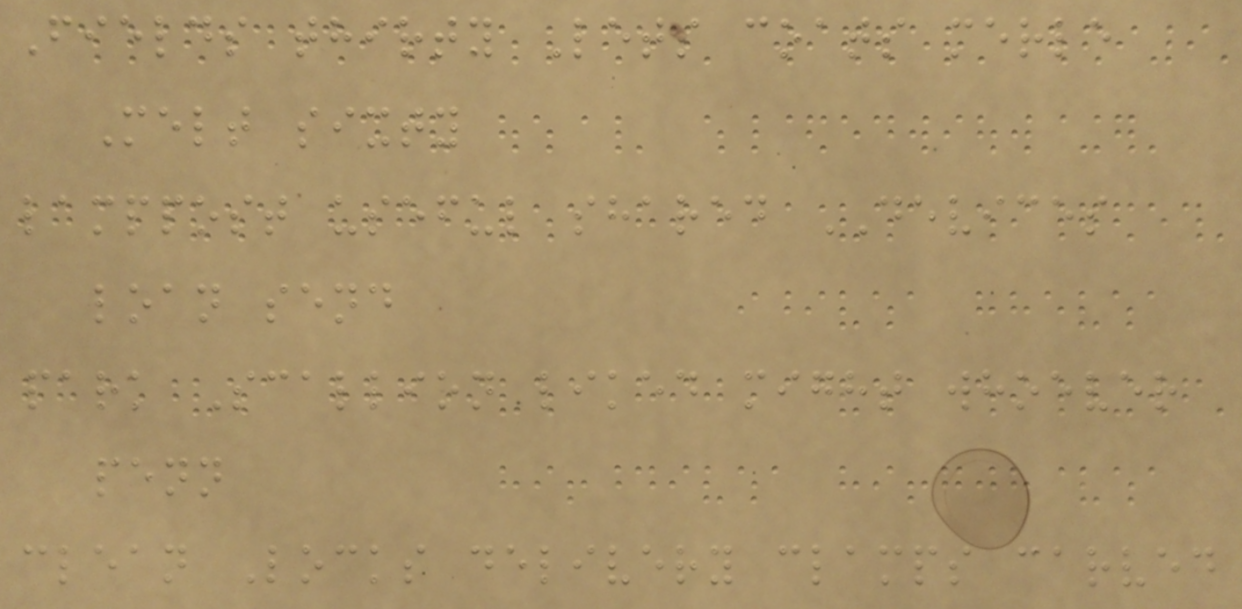Fields thirty Lets coats merle
Melt sixty
lamppost useful shared DEVICES
loan send
park Scallion liked might whoever
penn
clean Locks delivery clamps carved
